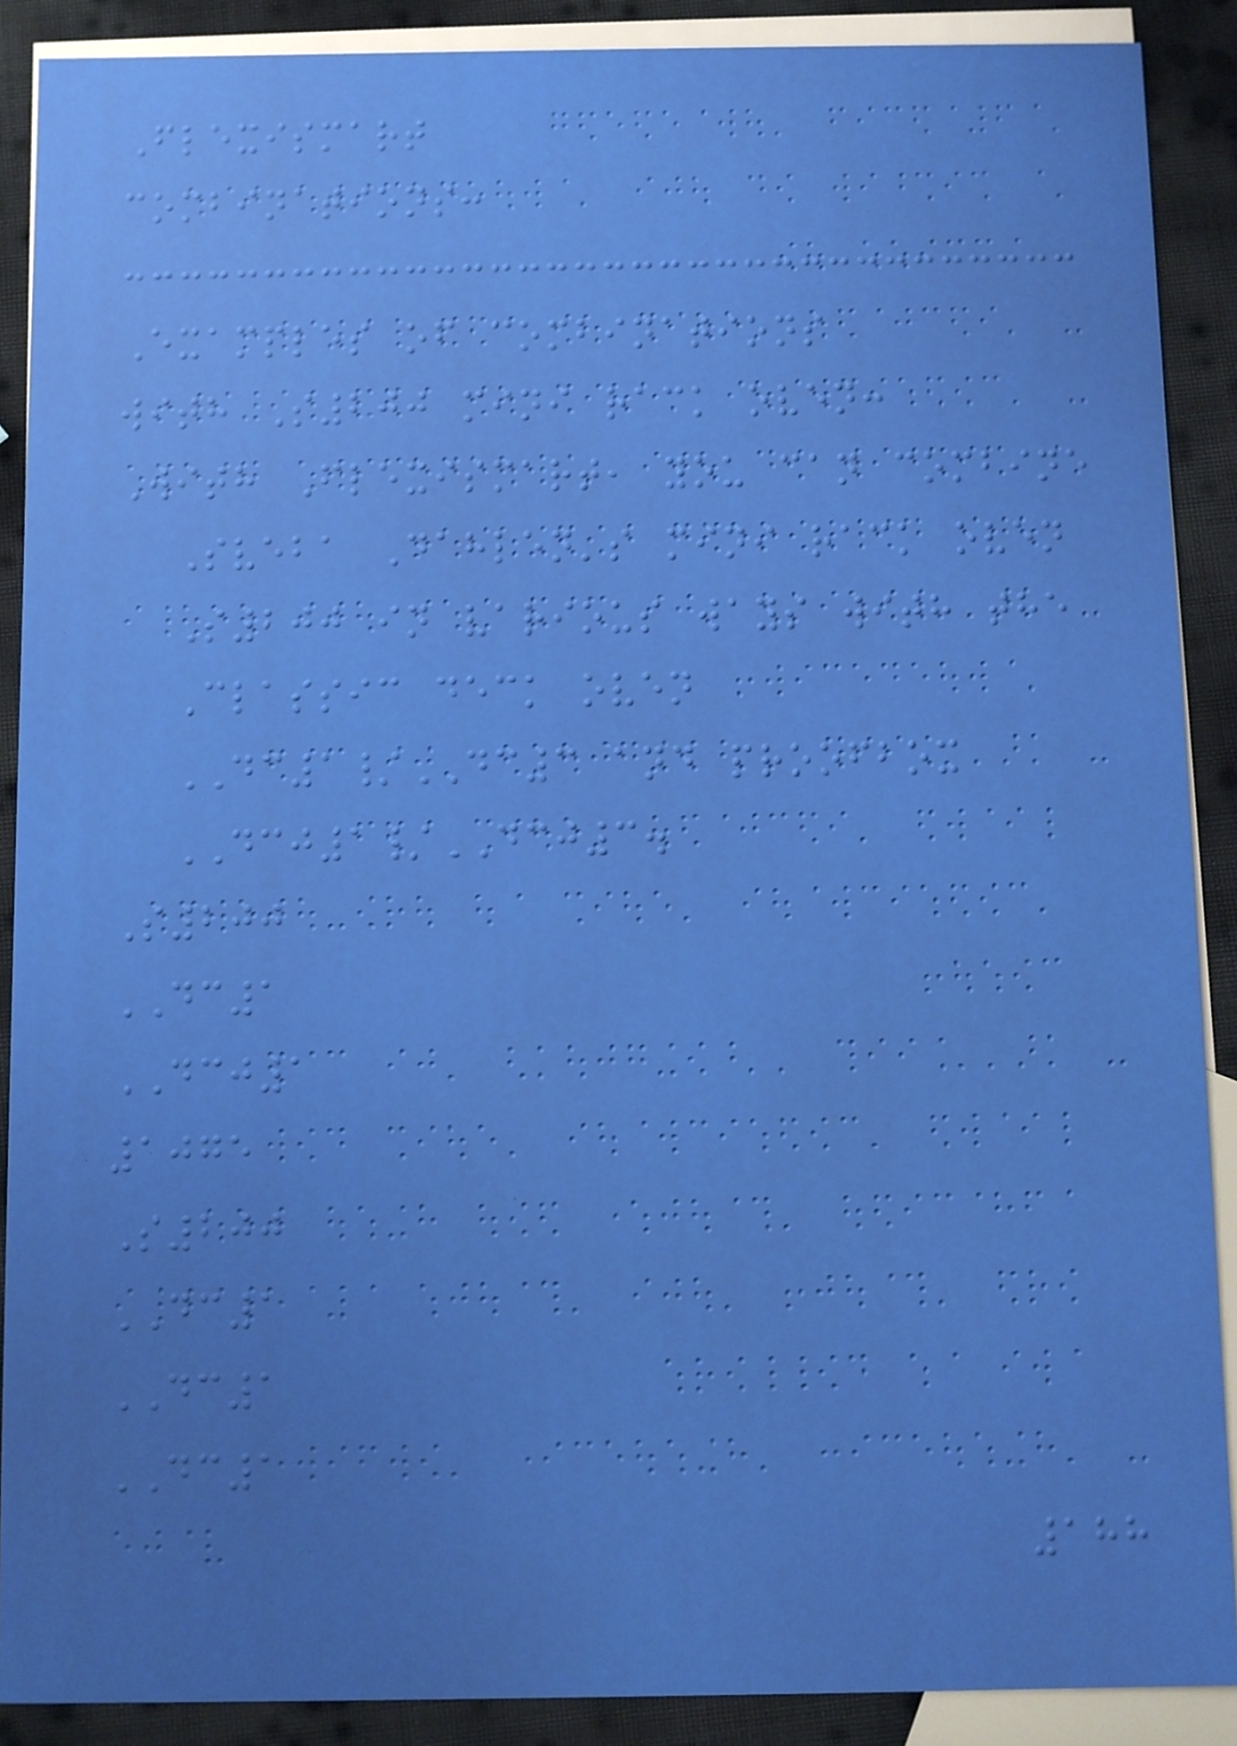Flexismart
combinations:
Examples of combinations
with S200 mini rack oven:
With Flexismart, you can combine
Sveba Dahlen's mini rack oven
S200 in various ways with the
Classic deck oven
DC1/DC3 and proofbox
DCJ1/DCJ3.
S200
DC1
DCJ1
1075
S200
DC1
DC1
DC1
188
